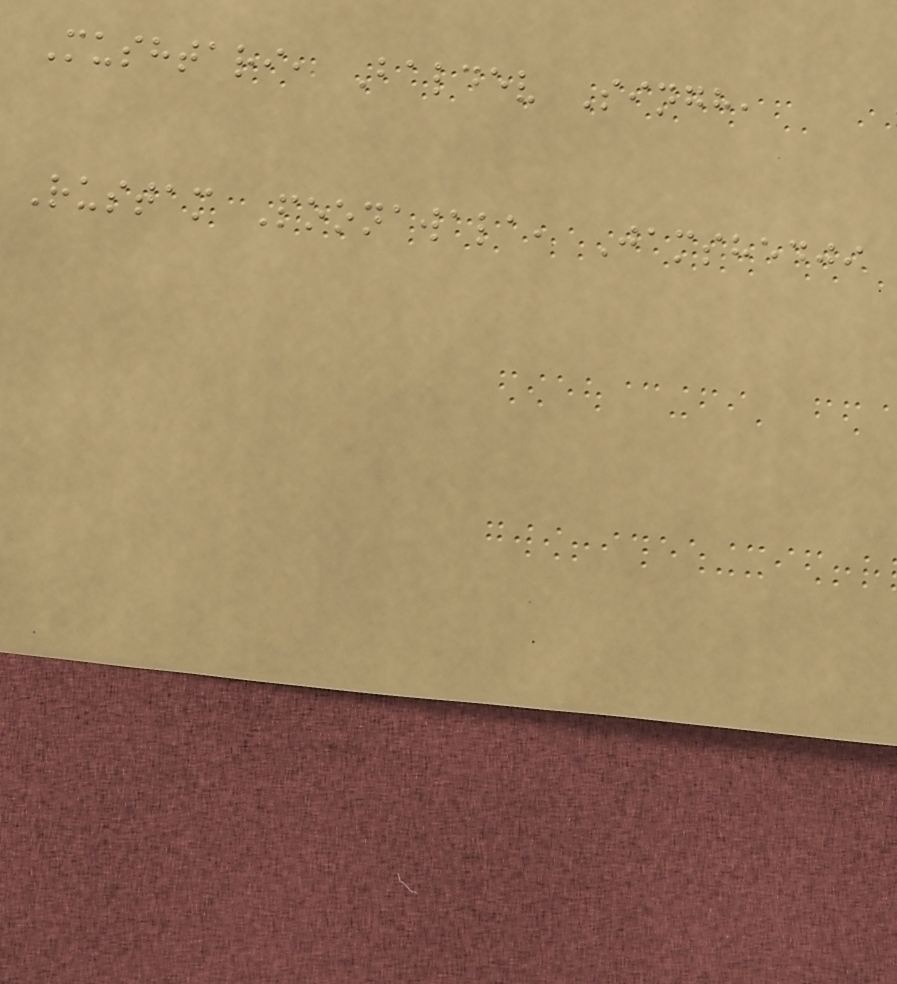Mushtari, Baldev Singh,
Rustam Poonawala, Jamshedji
